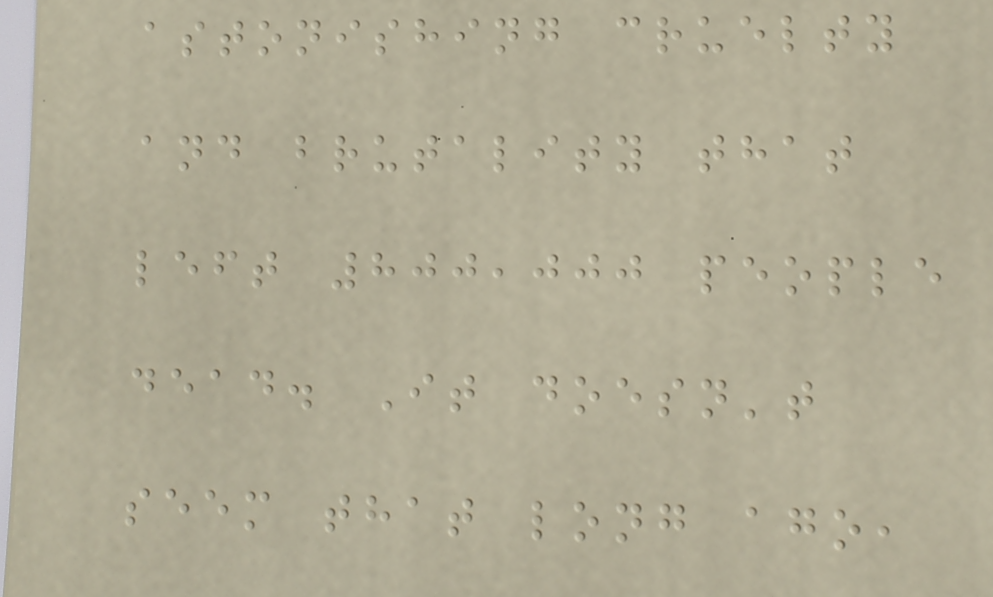astonishing cruelty
and brutality that
left 800,000 people
dead. It doesn't
seem that long ago,
